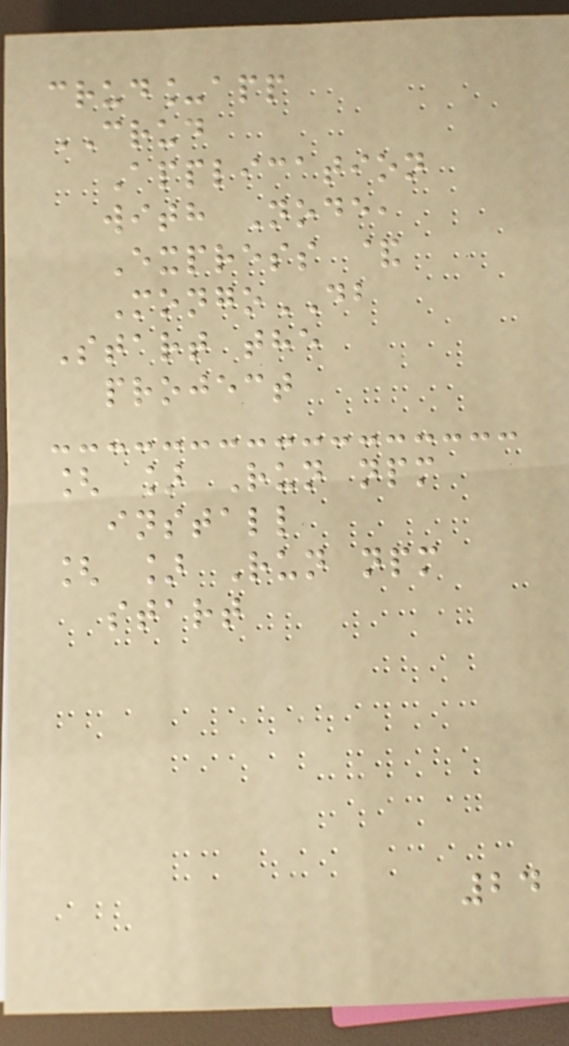crud_app
CRUD
Application
with Node,
Express &
MongoDB
Start the
project
[ ] Run npm
install
[ ] Run npm
start
24
